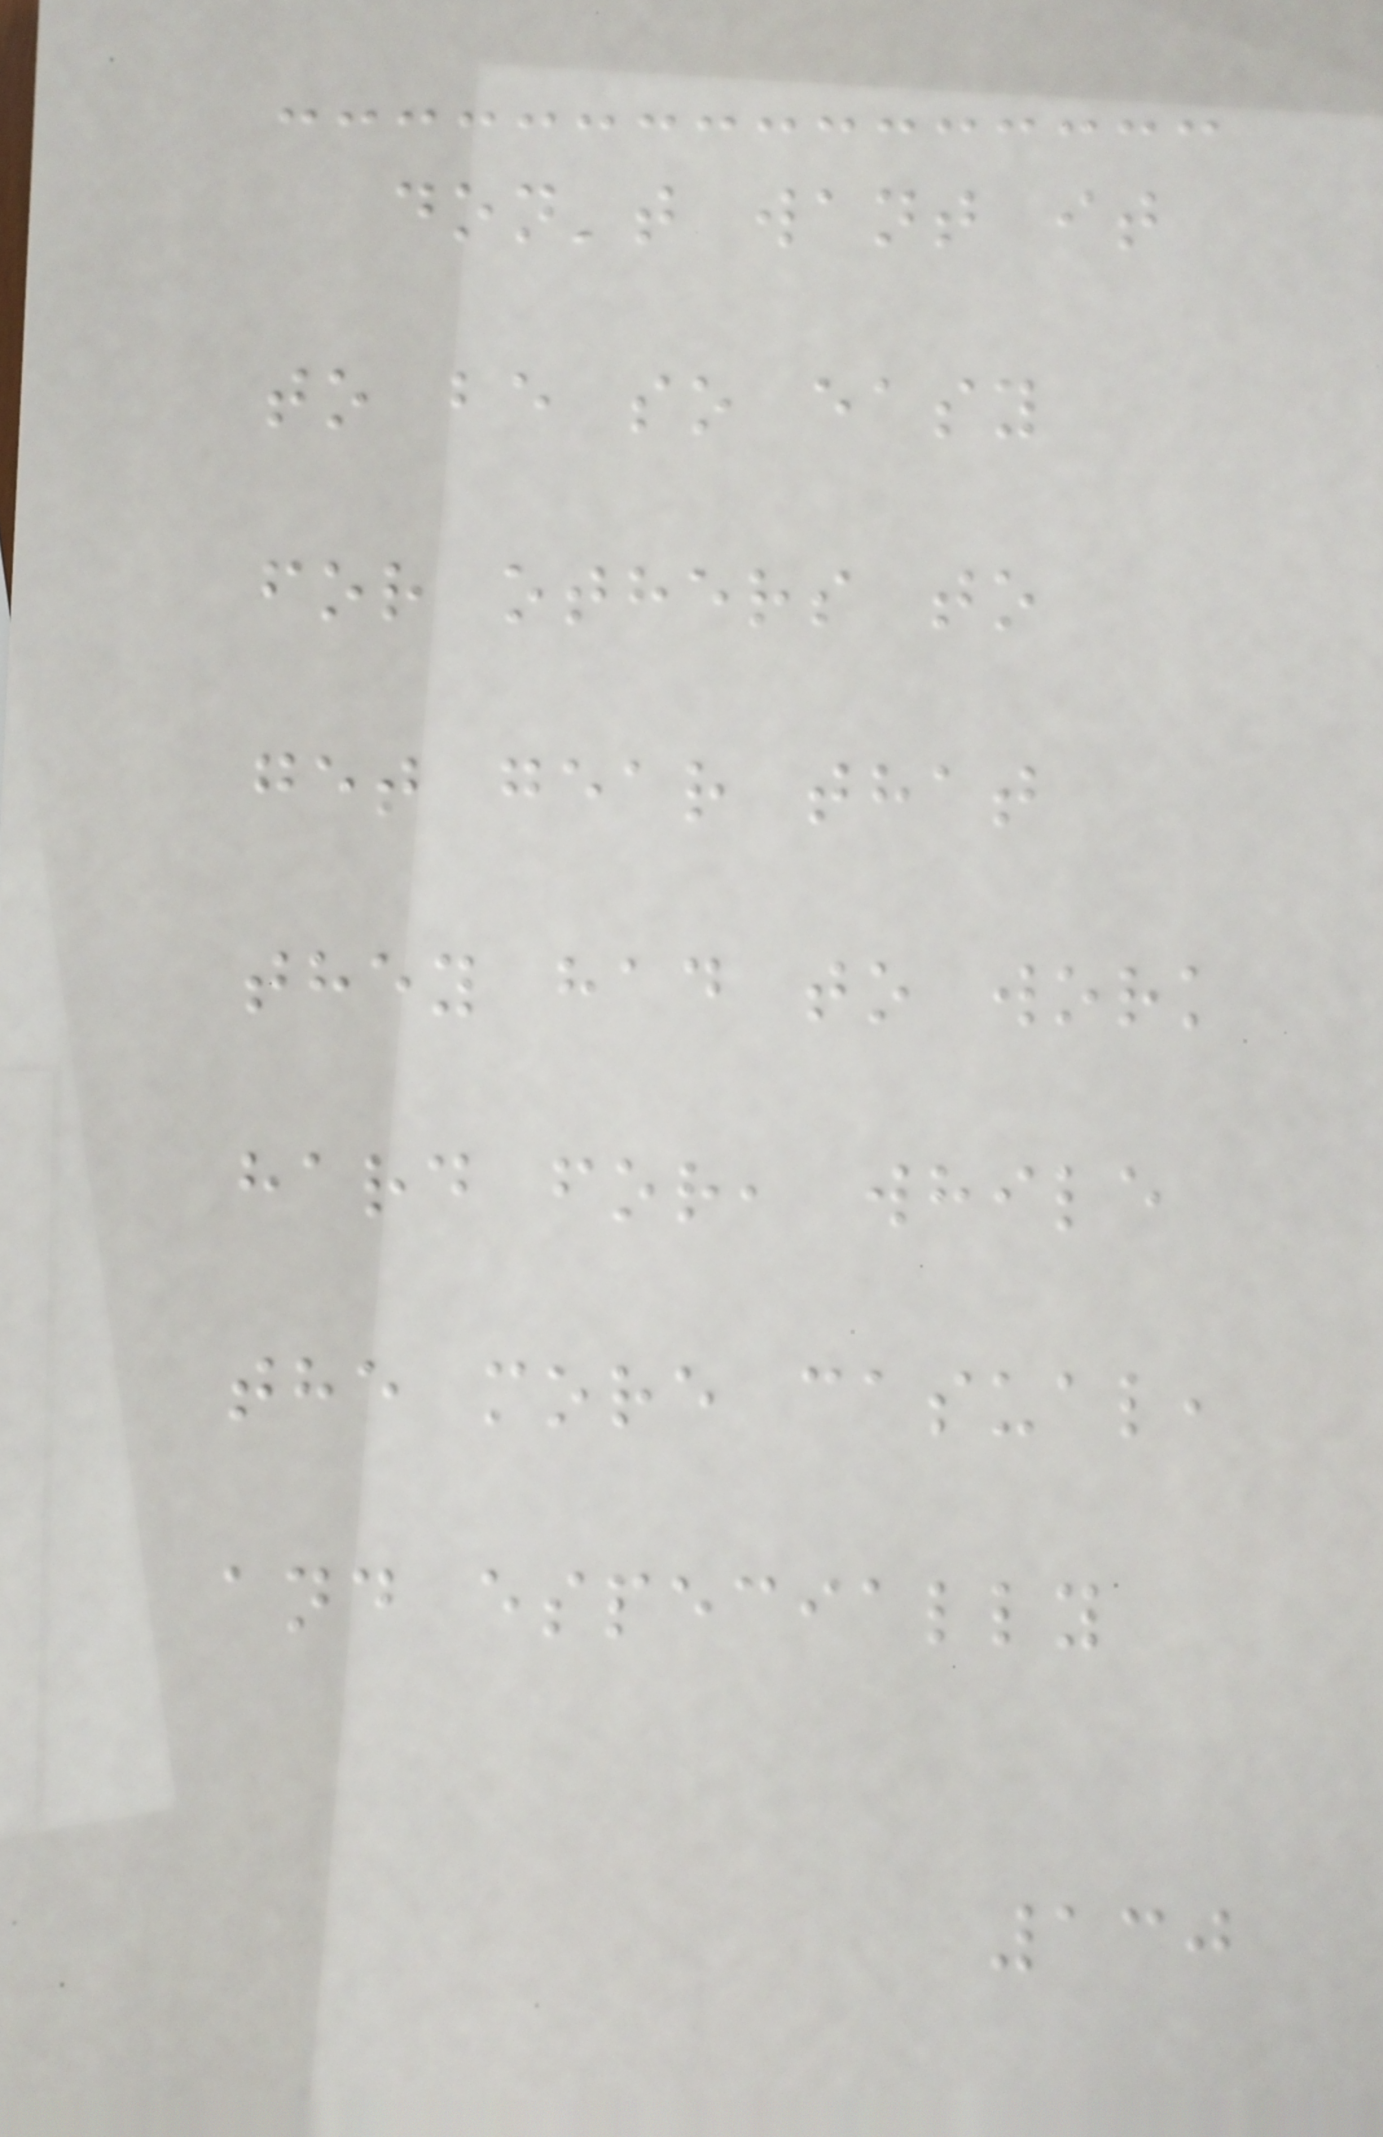don't want it
to be so easy
for others to
get gear that
they had to work
hard for, while
the more casual,
and especially
130
